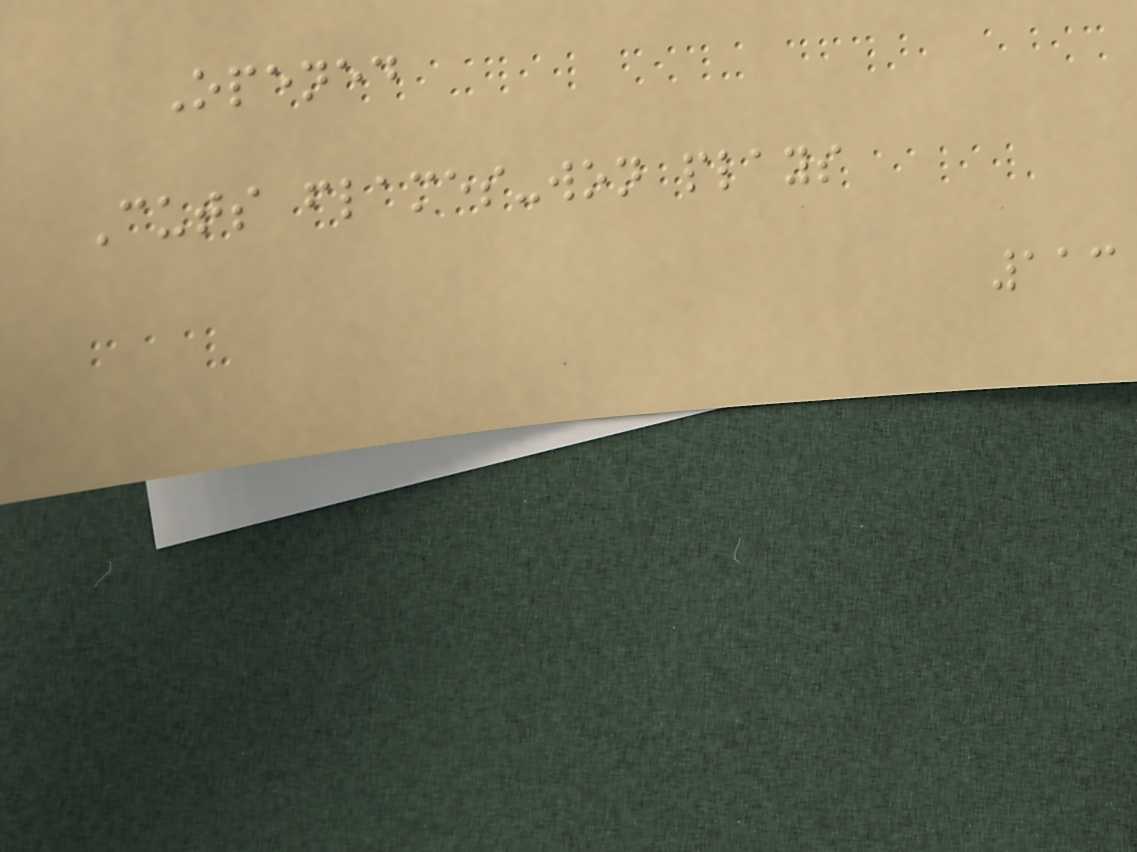Opened
Cuts flames-won plays
113
